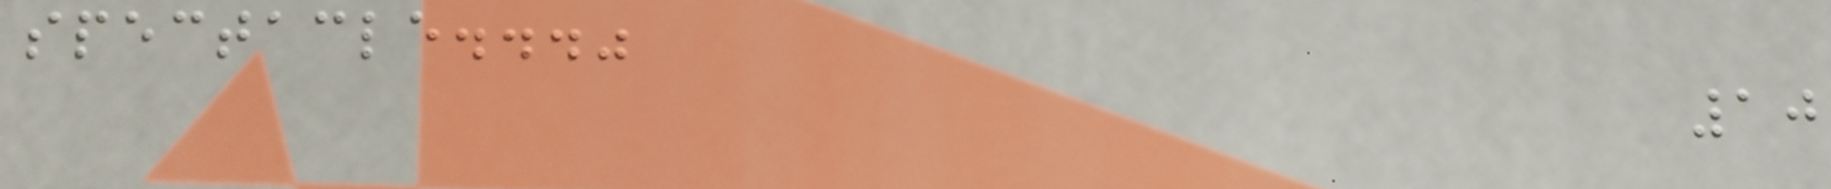spectacle..."
10
